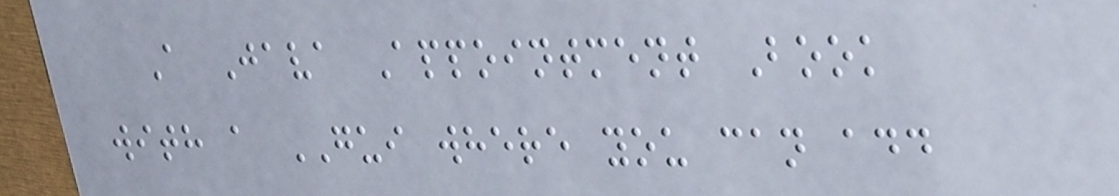A Java Appointment Book
with a GUI where you can add
